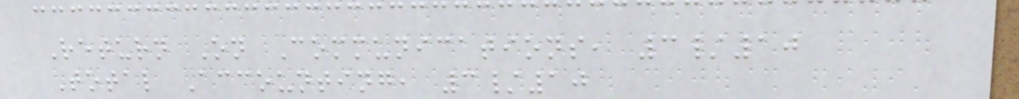Return On Communications, 3/10
Total Accounting, 3/10
